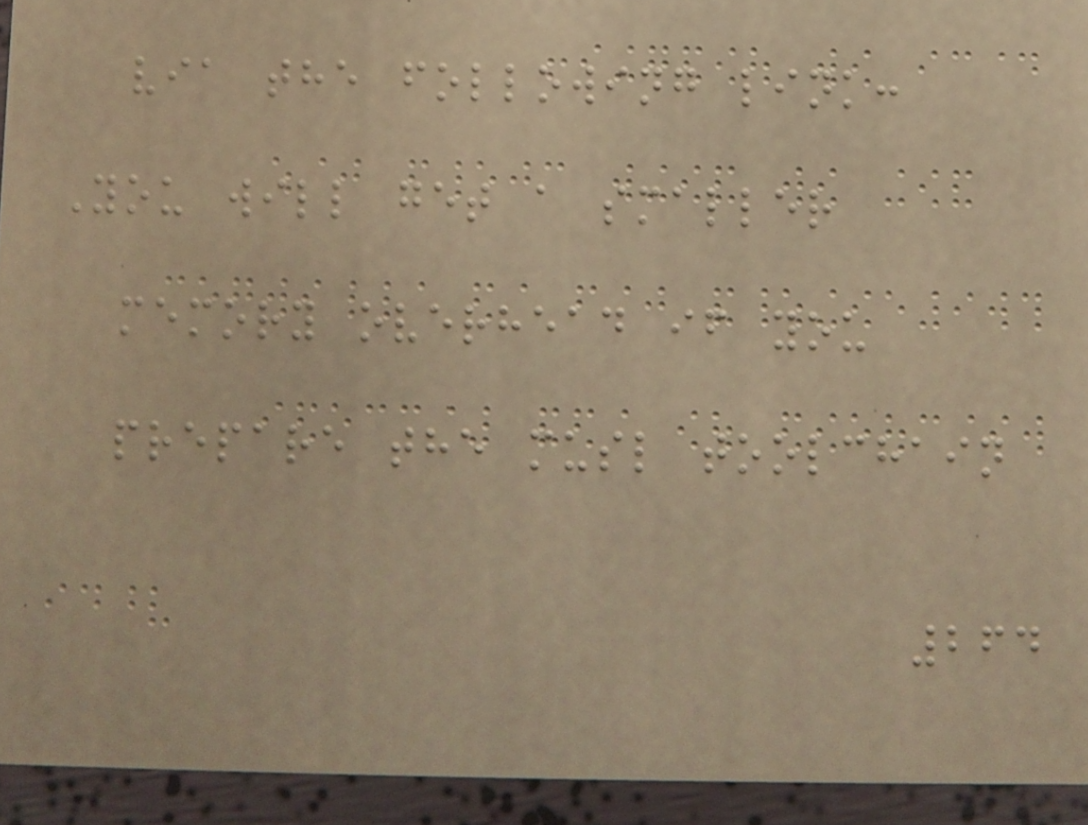via the following link:
You will get a smaller
memory overhead if you
prepare the musl toolchain
264
